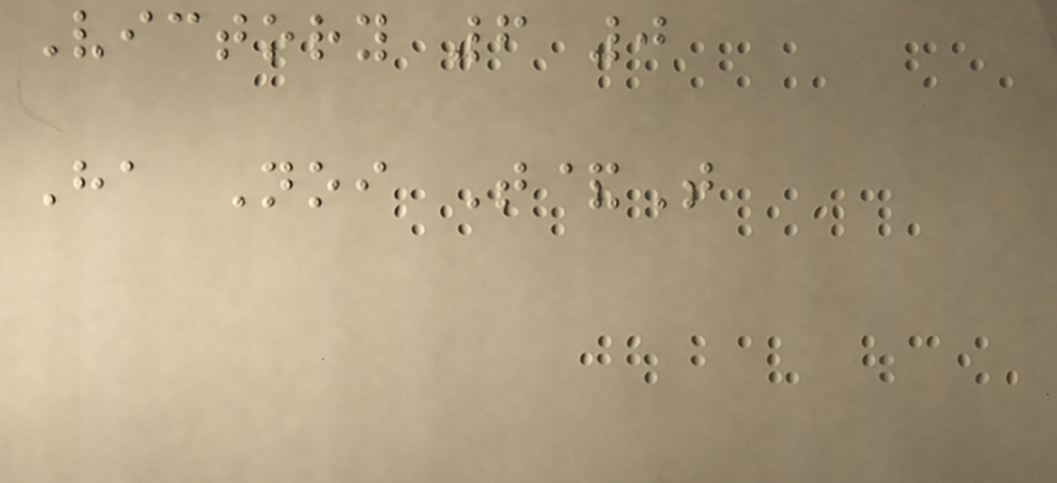Victory 6 0
Ha Noi T&T
